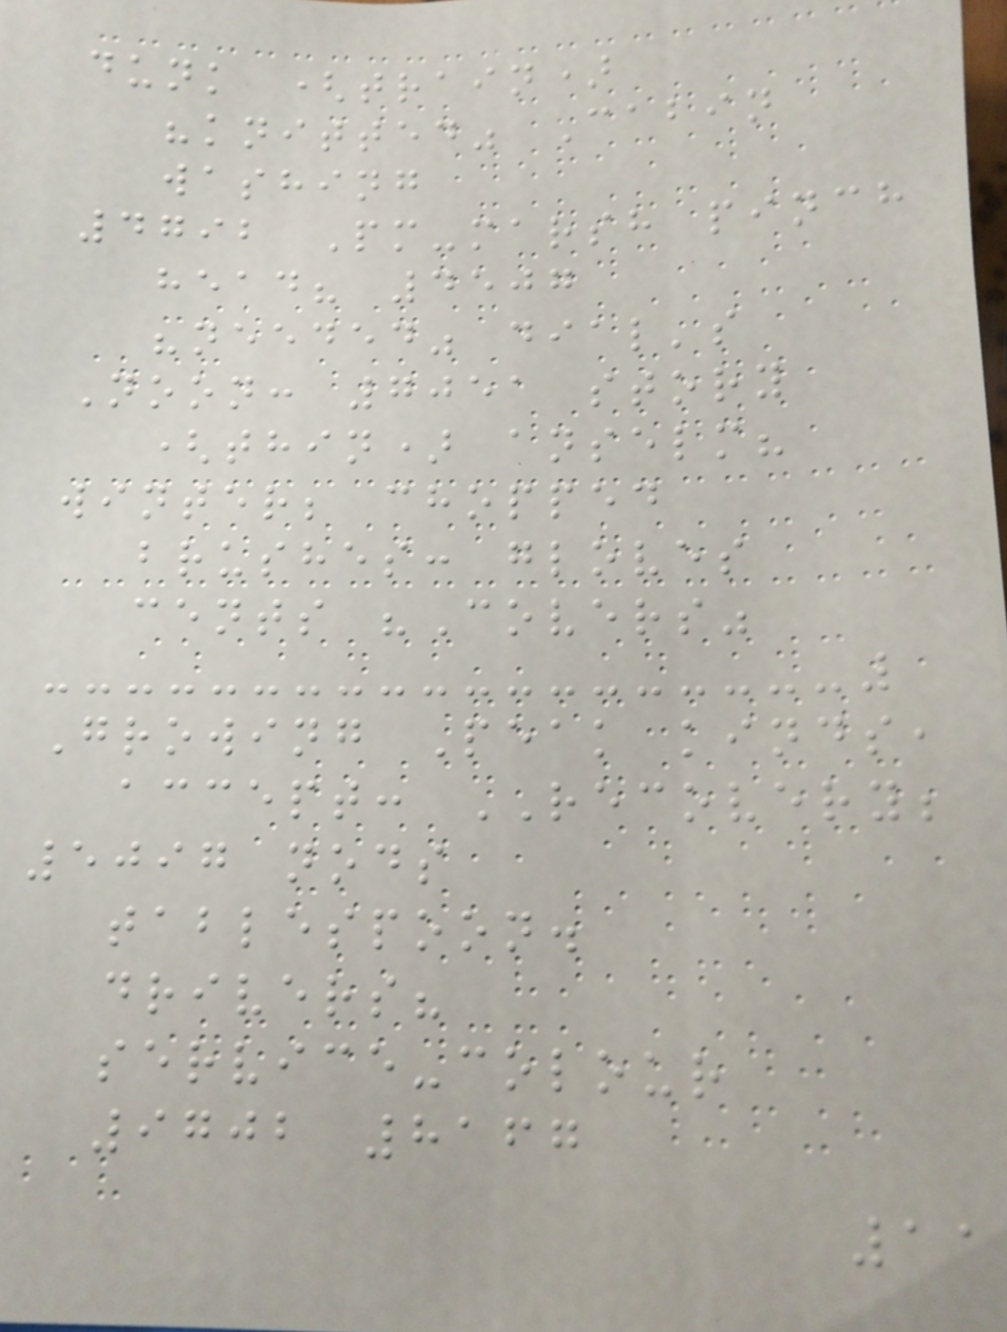dunk (train)
"knitted" Cabin
washing
4792 Pm-marsh pinch
head? 4507
"needed" dial's
Noon: 7051 story
(thin) anselm?
winter; chopped
brushes: gloves
cents "Covers"
Growing Peak kinds,
accept: RECOVERY;
5097 nods
tablespoon.
drivers?
service-colour
9702 8167
11
